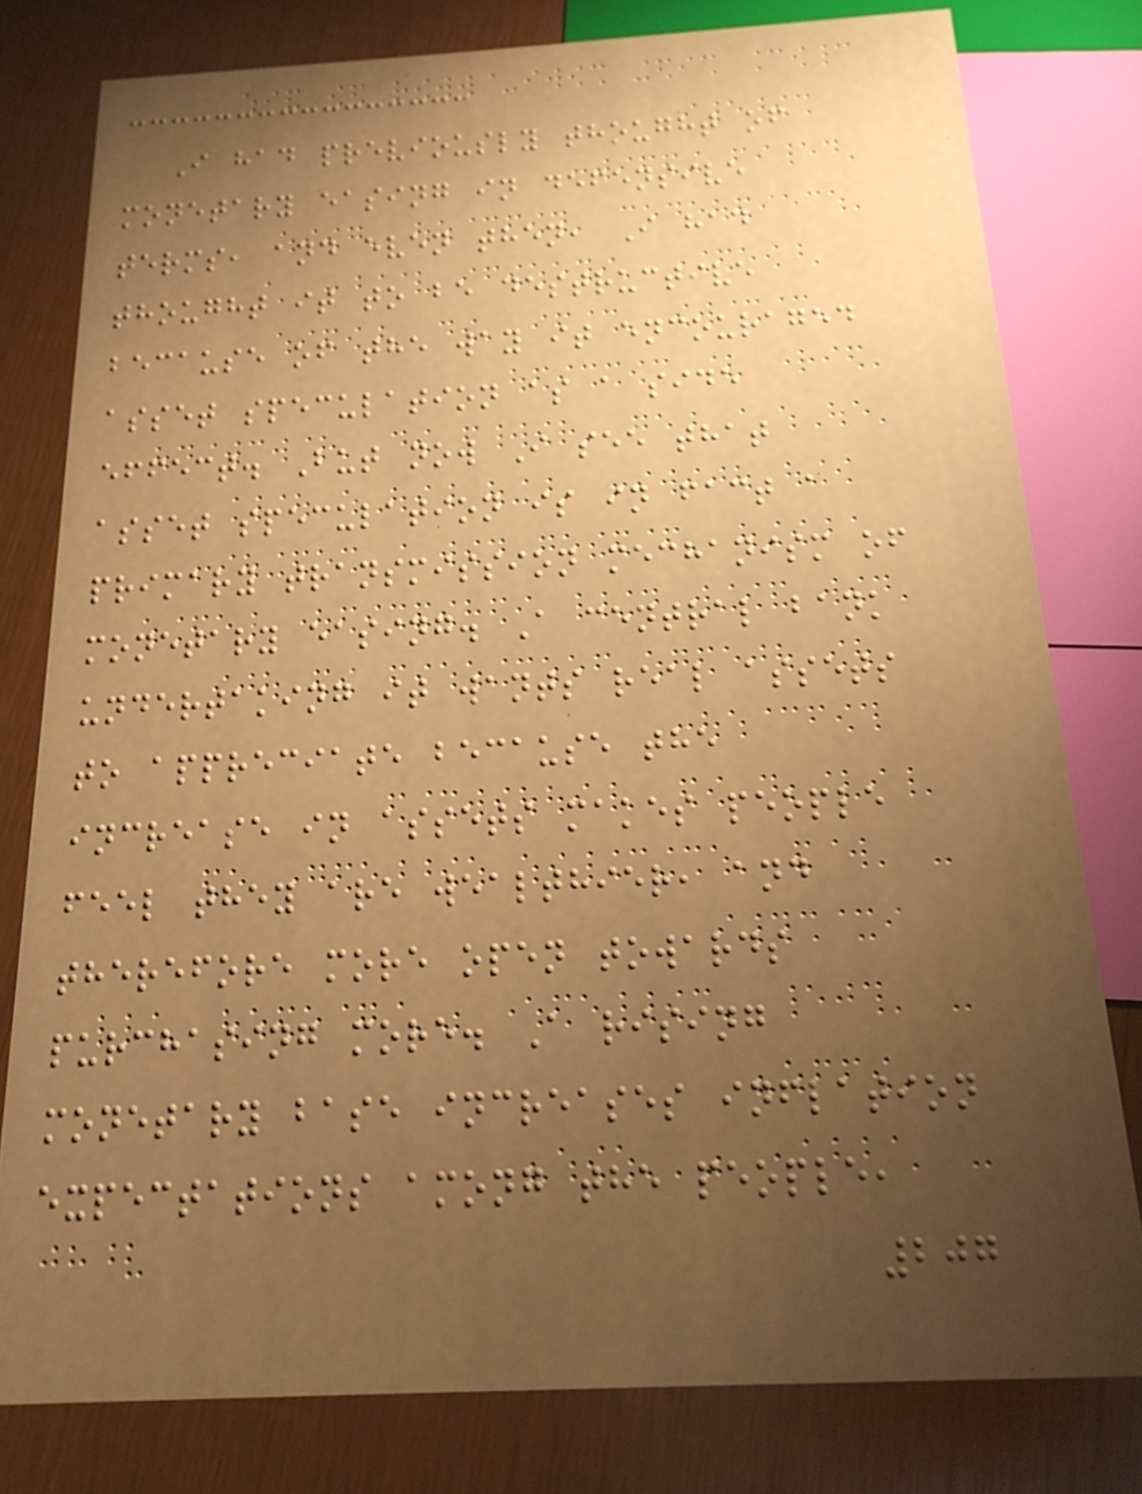I had previously thought of
monetary easing in defensive
terms, and even then, I had
thought it to be destructive
because of the way it encouraged
asset speculation as a side
effect. But now I see that
asset speculation is in fact a
primary transmission mechanism of
monetary easing. A central bank
undertaking it wants real assets
to appreciate because the
increase in assets makes people
feel they are wealthier, and
therefore more open towards
purchasing more. A rising
monetary base increases inflation
expectations among the people,
207
